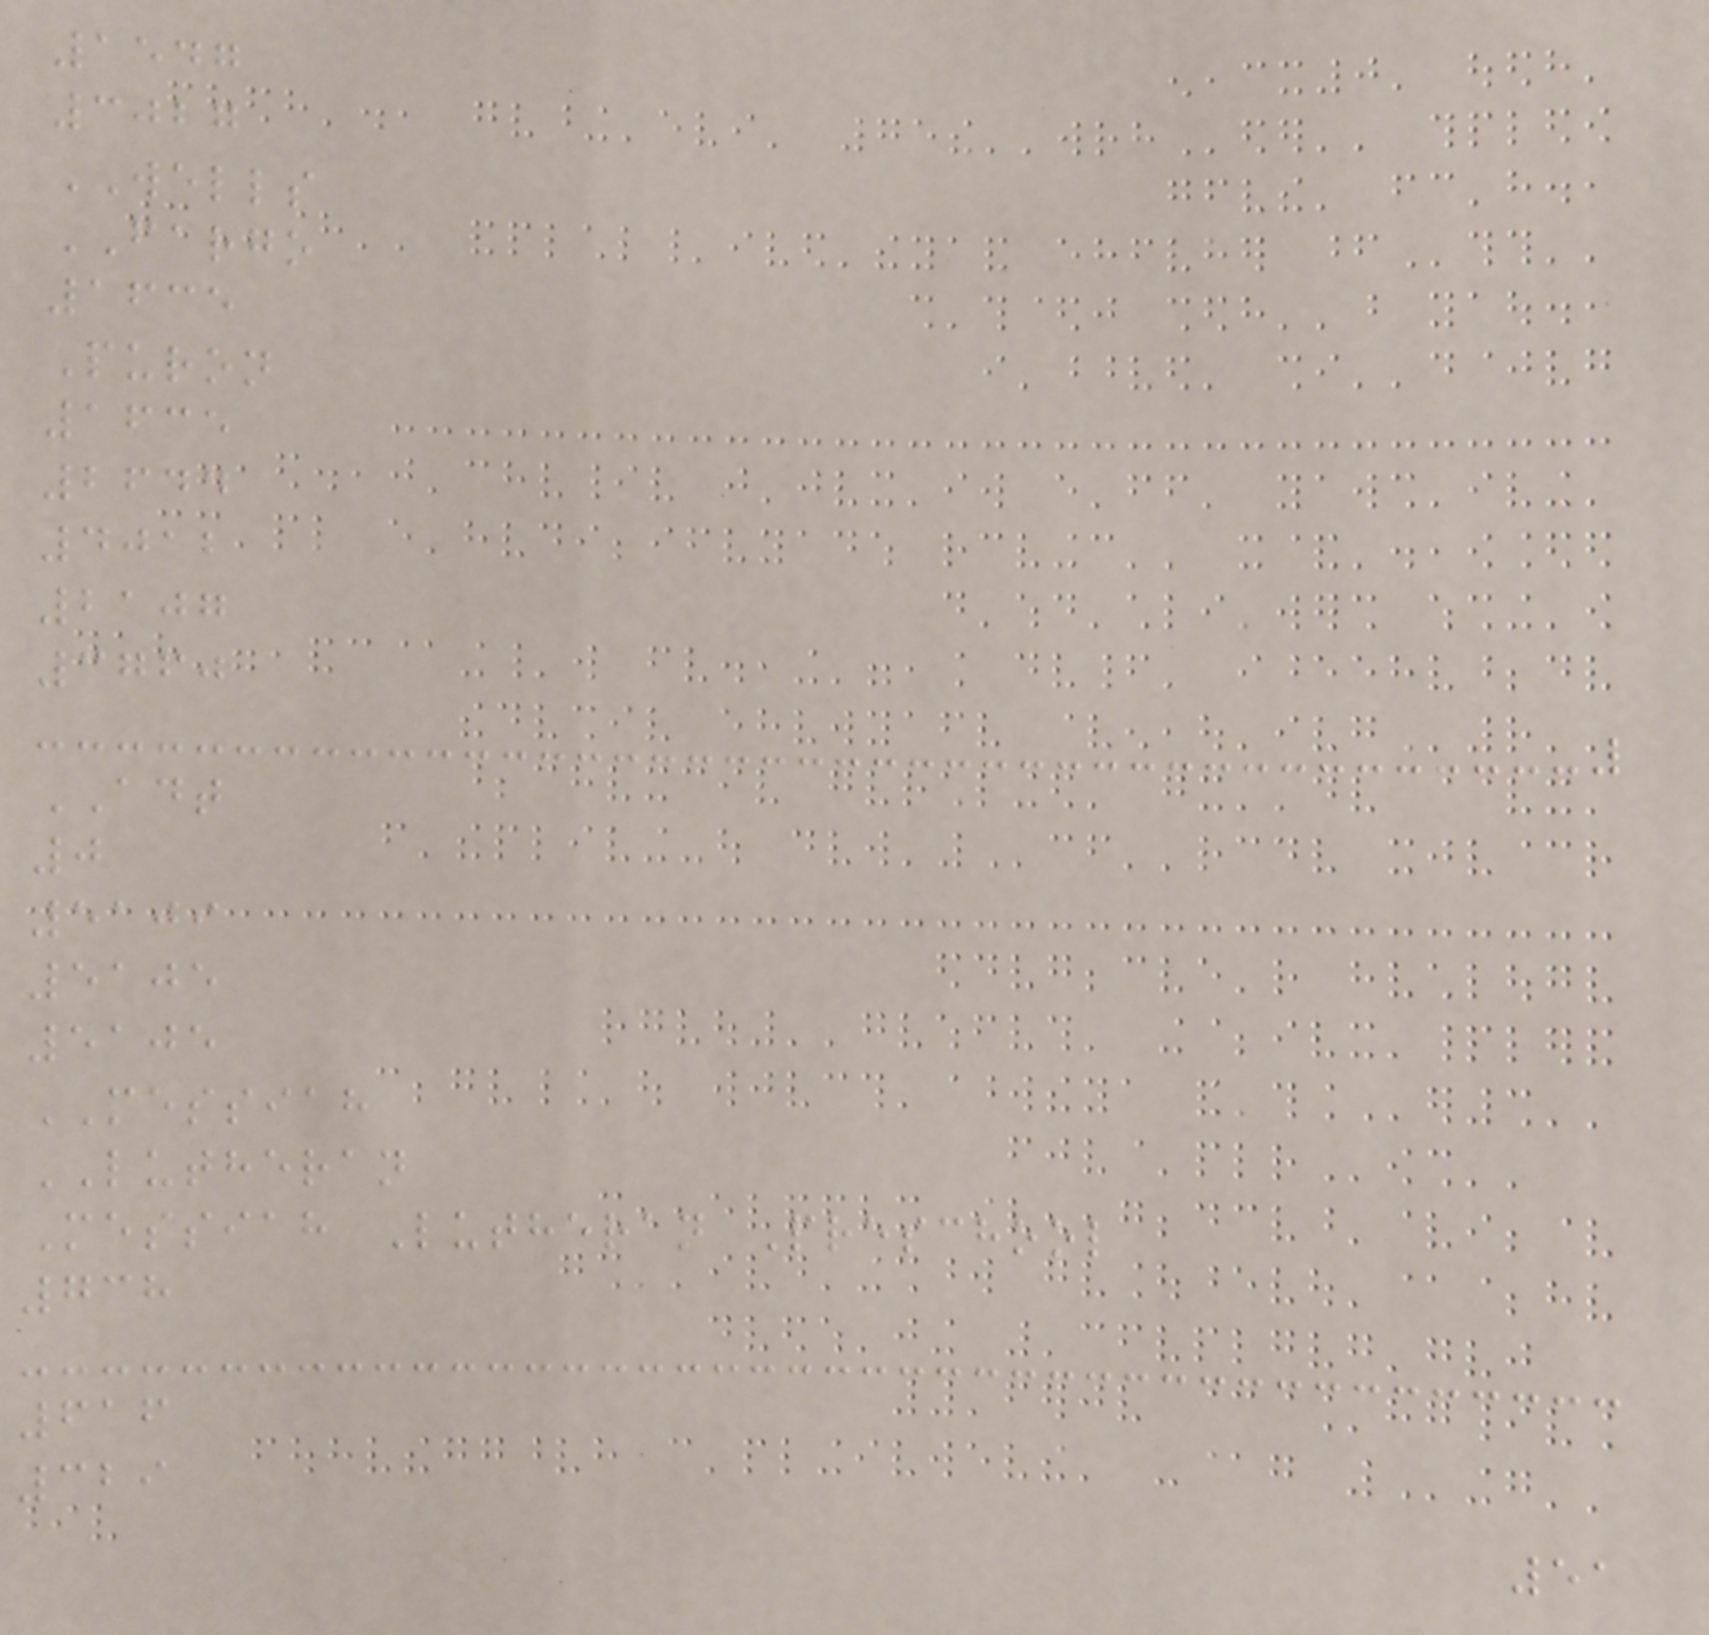1547
3027
WELLS
FARGO
1635
Puron
1635
2644
4012
2107
3760
ADT
0
5109
5105
5105
MESSIAH
LUTHERAN
Messiah Lutheran Preschool
738
616
329
51
